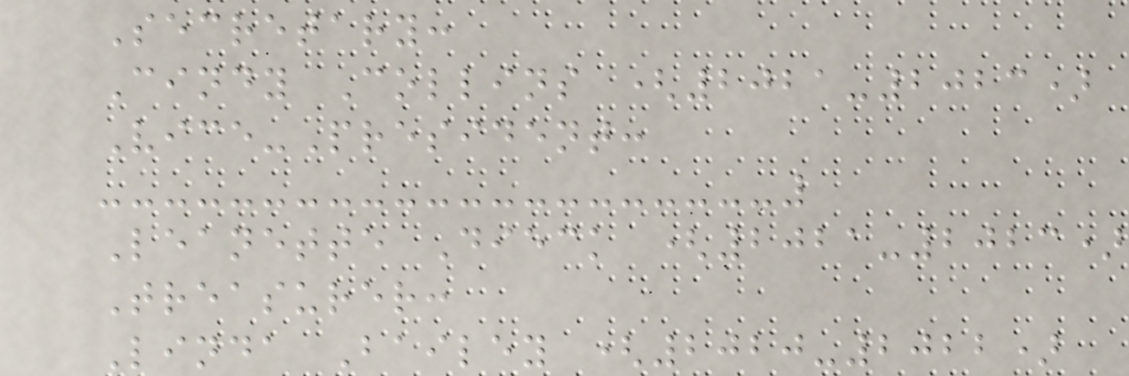Secretary:
Cindy Collins (2021-2023)
Vice-President:
Leanette Dieck (2021-2023)
Treasurer:
Linda Bailey (2020-2022)
